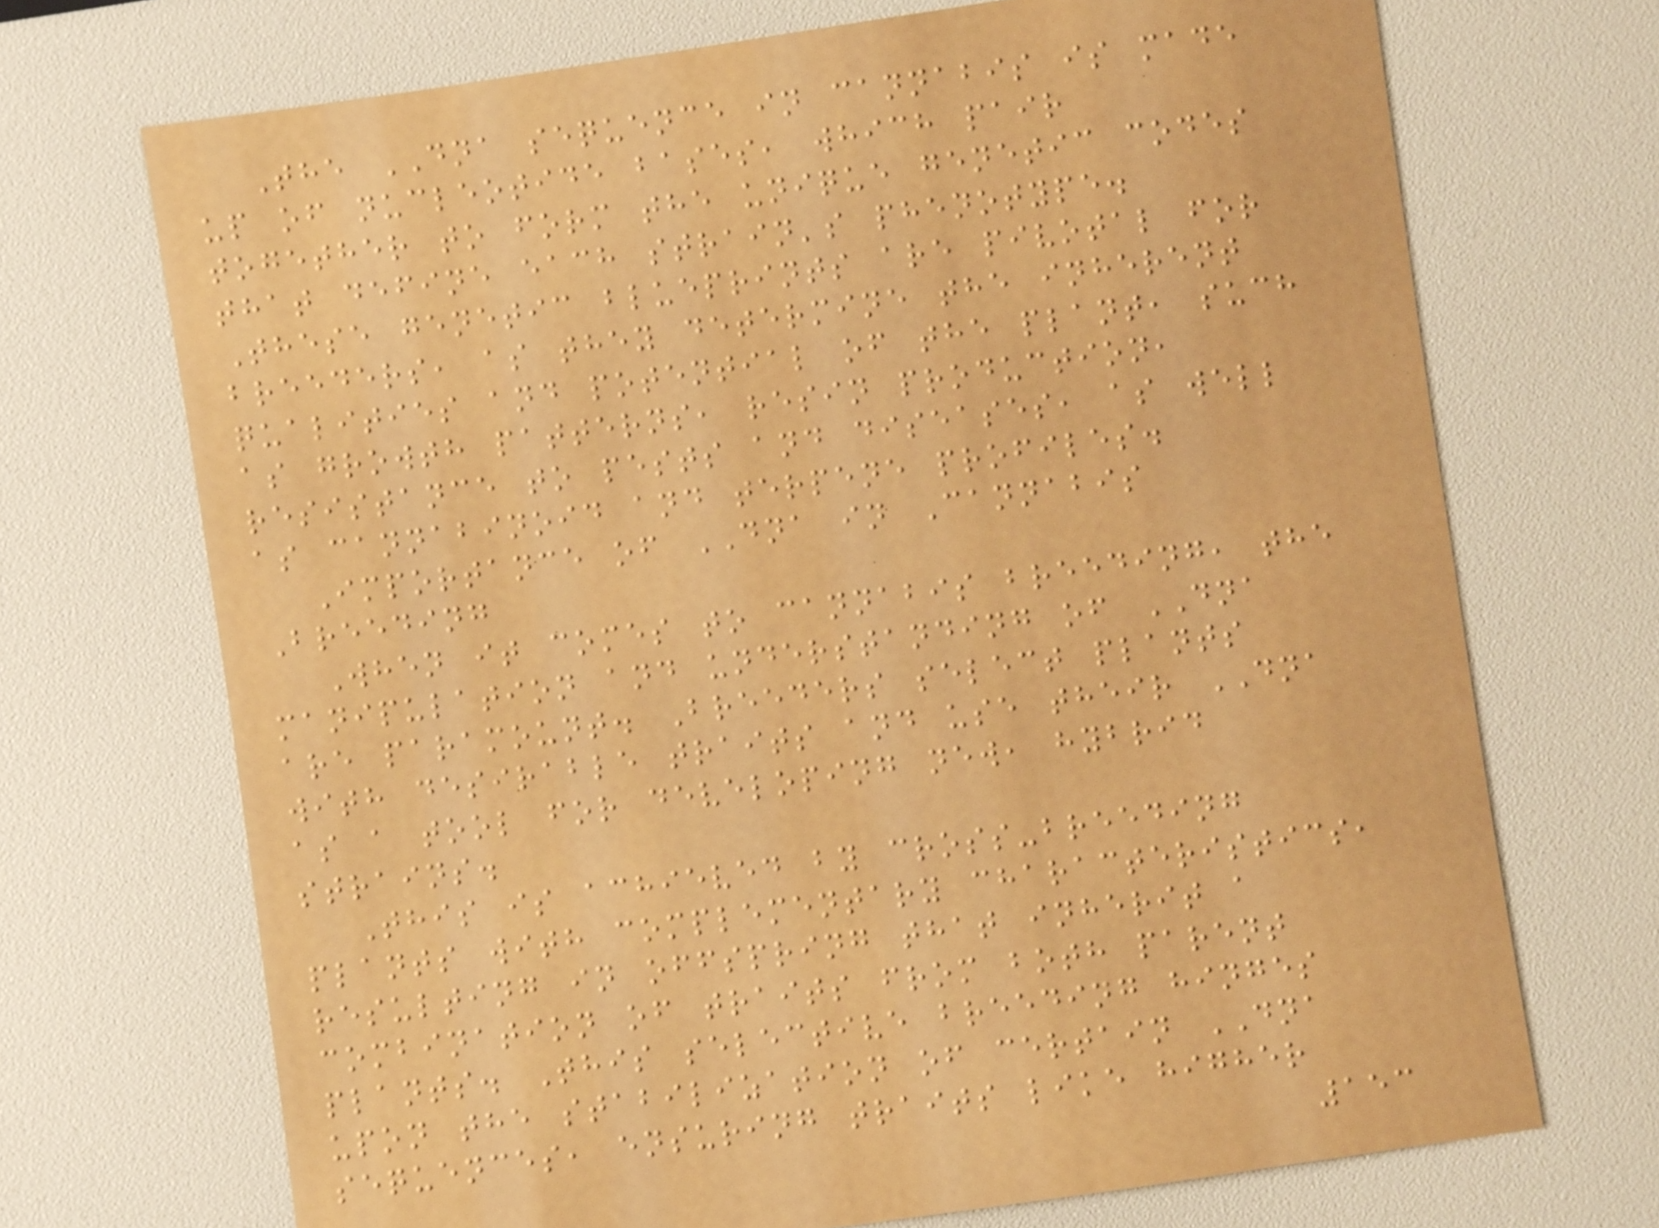The DNA sequence in cannabis is made
up of nucleotide bases, which pair
together to form the unique genetic codes
that define each strain's phenotype.
These genetic blueprints are pivotal for
breeders, as they determine the inherent
qualities and potential of the plant, such
as growth patterns, resin production,
resistance to pests and diseases, as well
as cannabinoid and terpene profiles.
Importance of DNA in Cannabis
Breeding
When it comes to cannabis breeding, the
manipulation and understanding of DNA
are paramount. Breeders select plants
with desirable traits and use their DNA
as a tool for developing new, hybrid
strains.
This is achieved by cross-breeding
plants with complementary characteristics,
resulting in offspring that inherit a
combination of traits from both parent
plants. This selective breeding hinges
upon the stabilization of certain DNA
sequences, ensuring traits like higher
153
